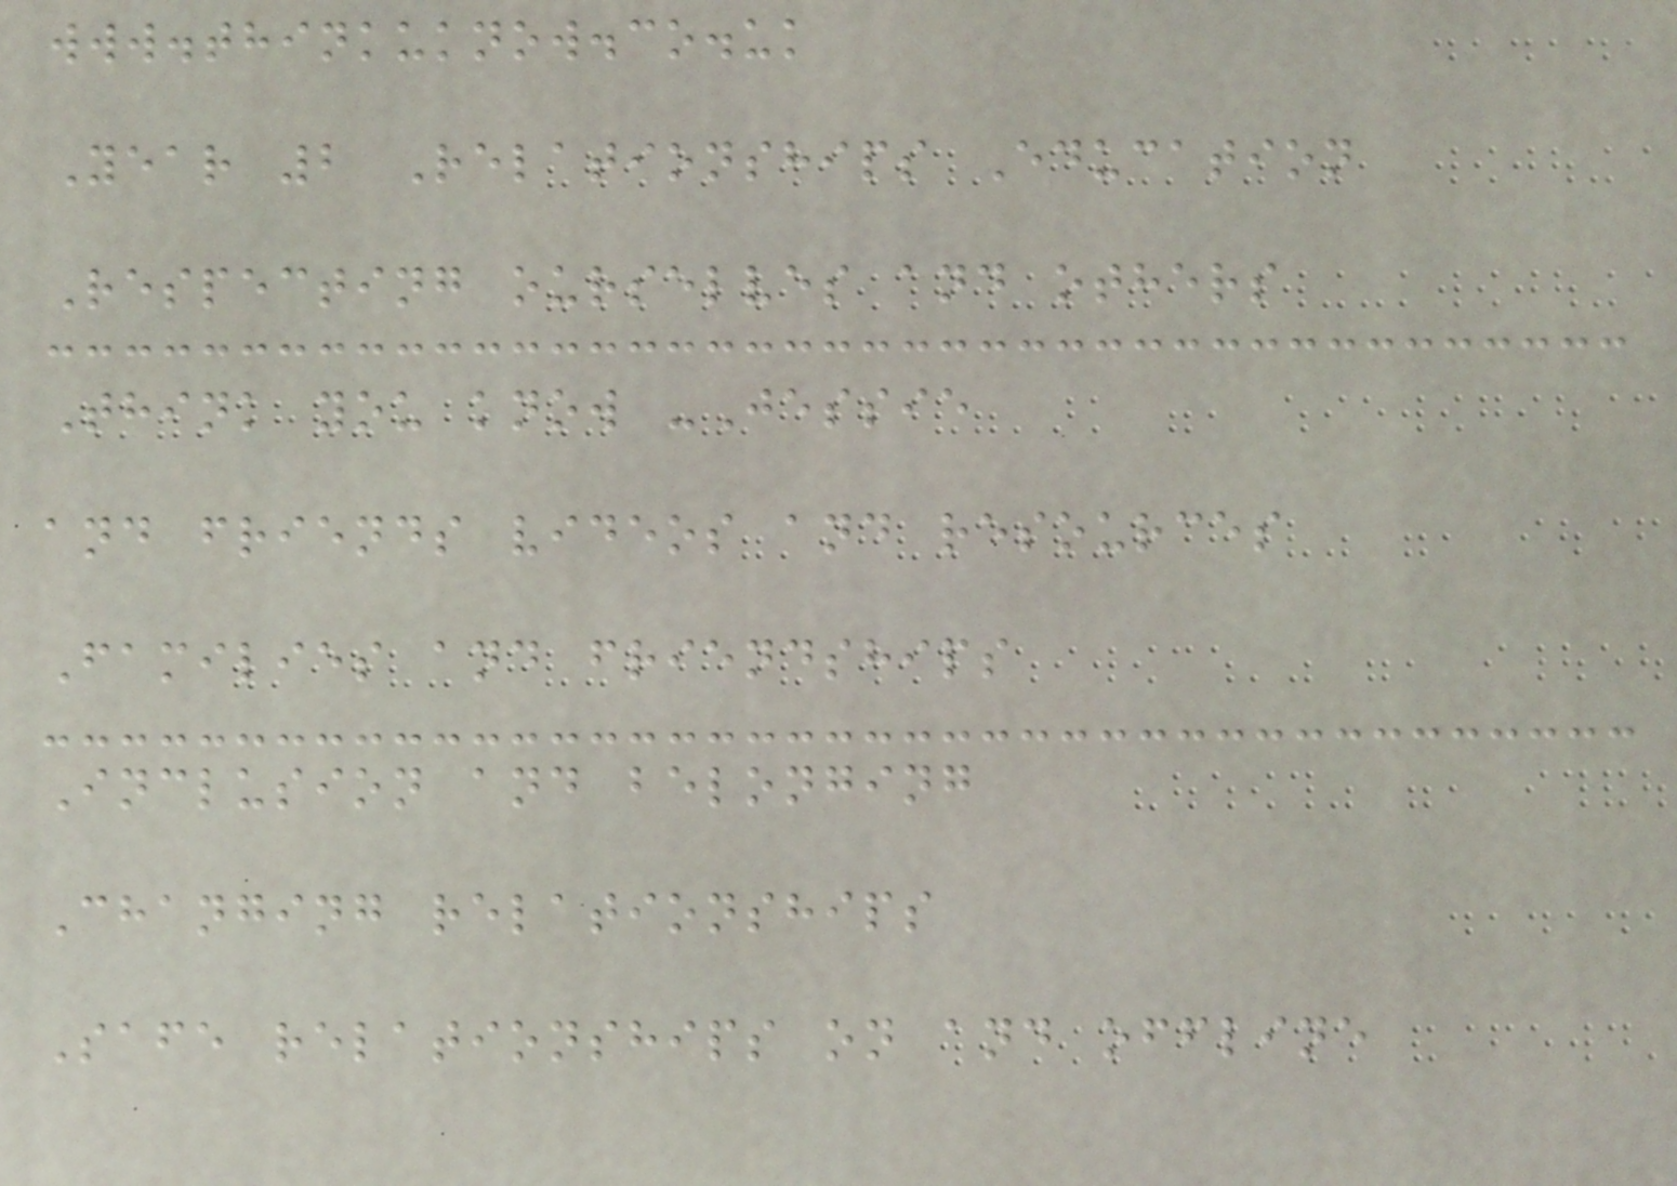www.thinkuknow.co.uk
Year 2 Relationships Education
Respecting ourselves and others
Think you know -Jessie
and friends videos and resources
Families and friendships
Inclusion and belonging
Changing relationships
Safe relationships on and offline
